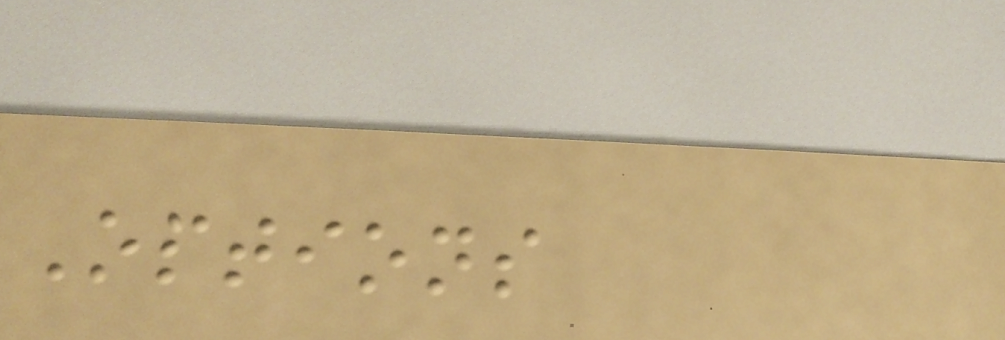Options
